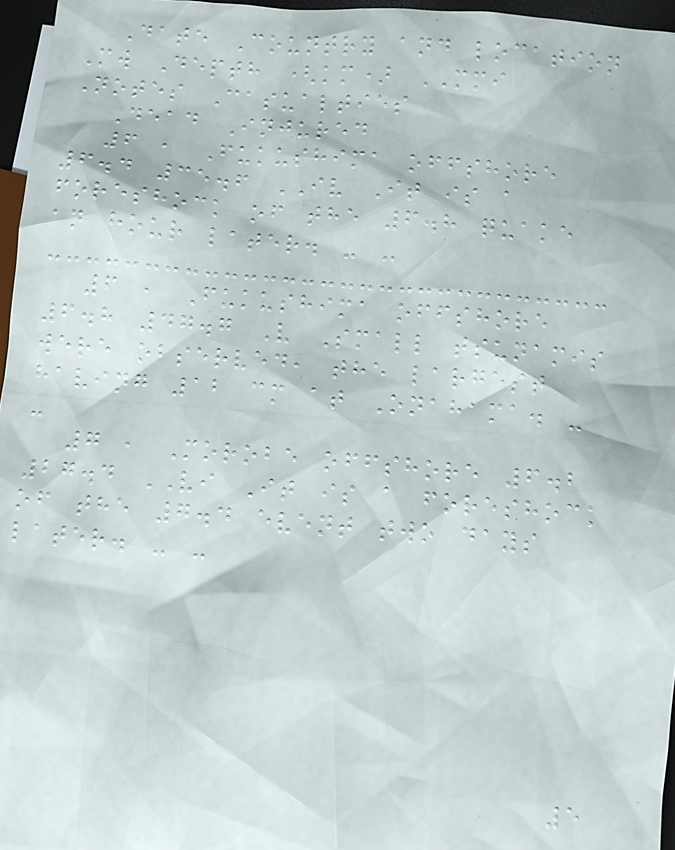Date Country and location
Mw Depth (km) MMI
Notes Casualties
Dead Injured
6 , Fukushima offshore
6.4 35.6 IV It is a
foreshock of the 6.8 quake
an hour later. - -
6 , Fukushima offshore
6.8 47.7 V Small tsunamis
were observed, the largest
having 12 cm at Onahama. -
-
7 , Morobe offshore 6.2
27.4 VI It is a foreshock
of the 7.4 event two days
later. - -
5
